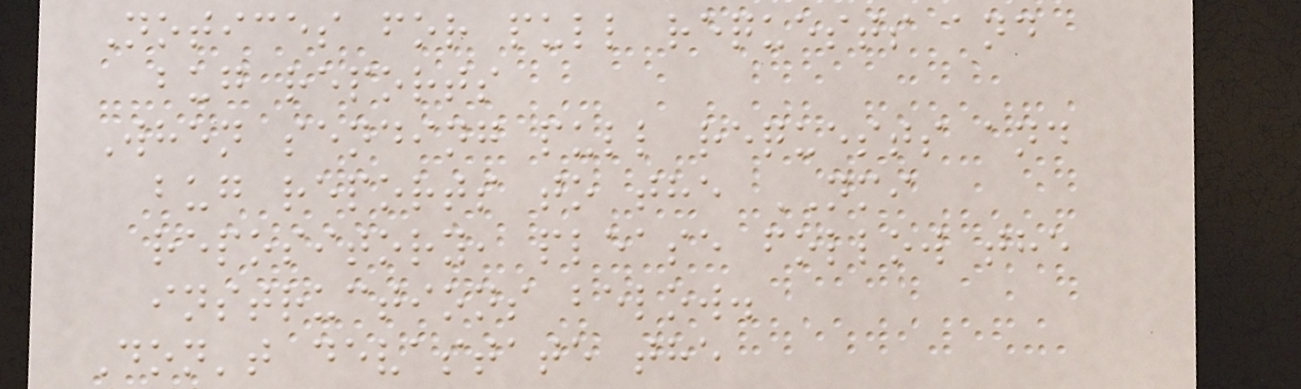Notices for pull requests and
bug reports
When sending pull requests and
bug reports to the NMI
repository, please follow the
instructions below.
Don't devastate the
